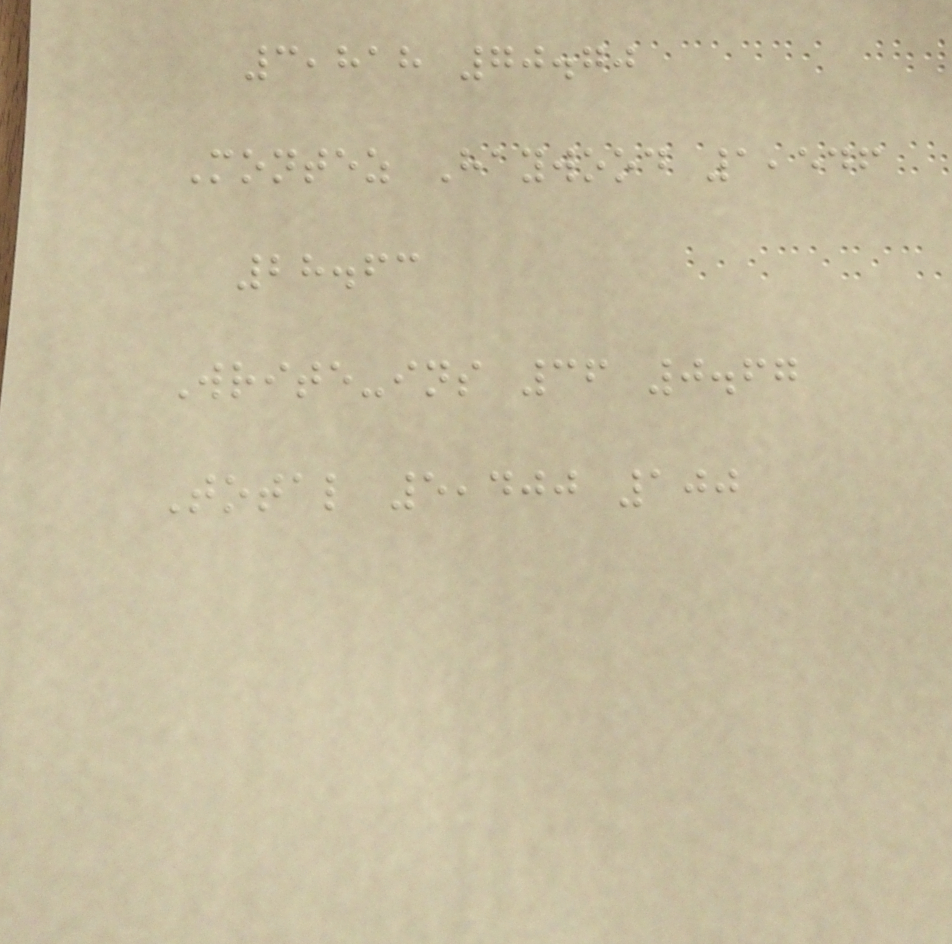3,818 70.70
Montez Haywood 1,546
28.63
Write-ins 36 0.67
Total 5,400 100
